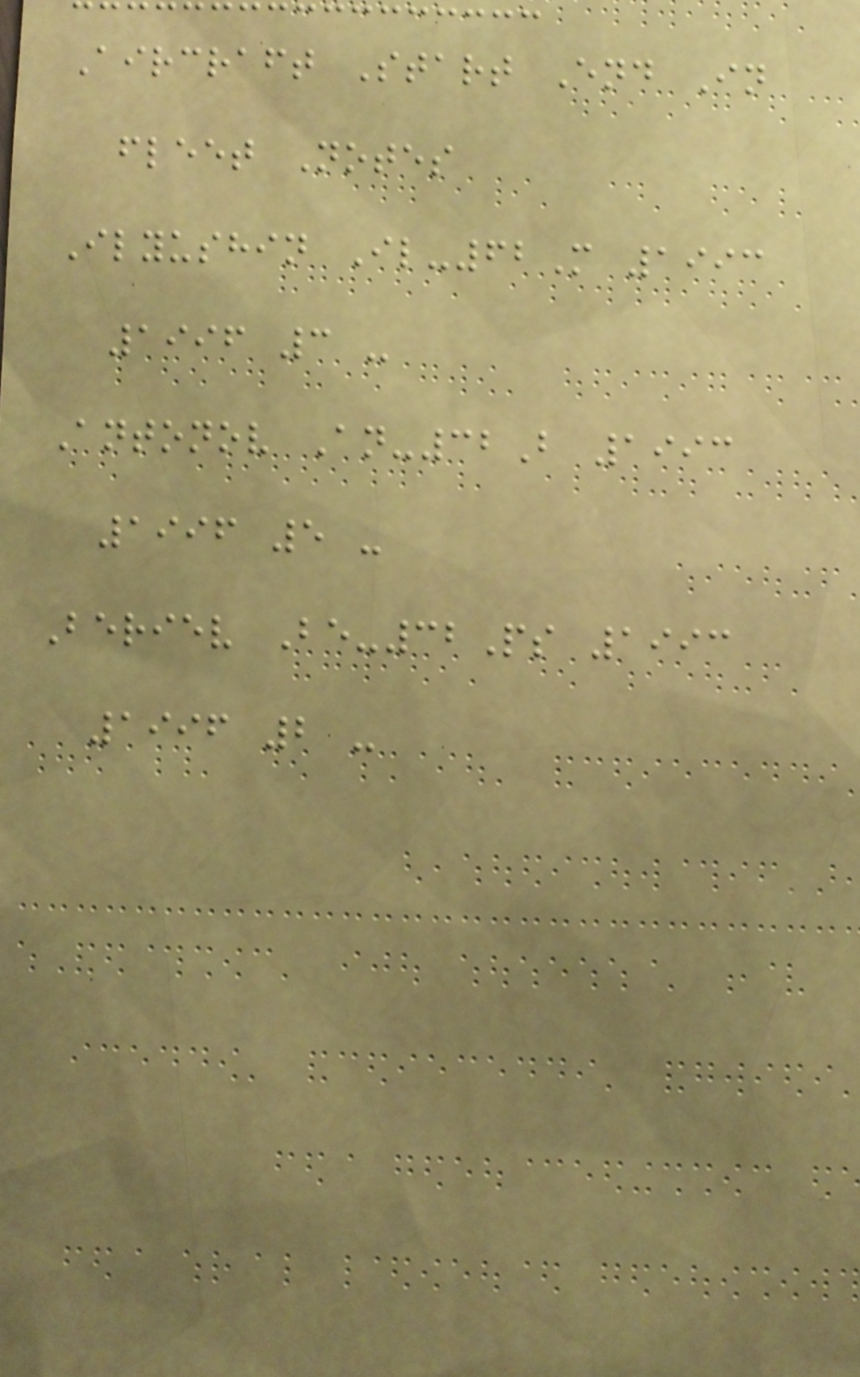Aircraft Start End In
fleet Notes
Ilyushin Il-62M 1993
1996 3 -
Antonov An-32B 1993
1996 5 -
Beriev Be-32Ps 1993
1996 2 -
